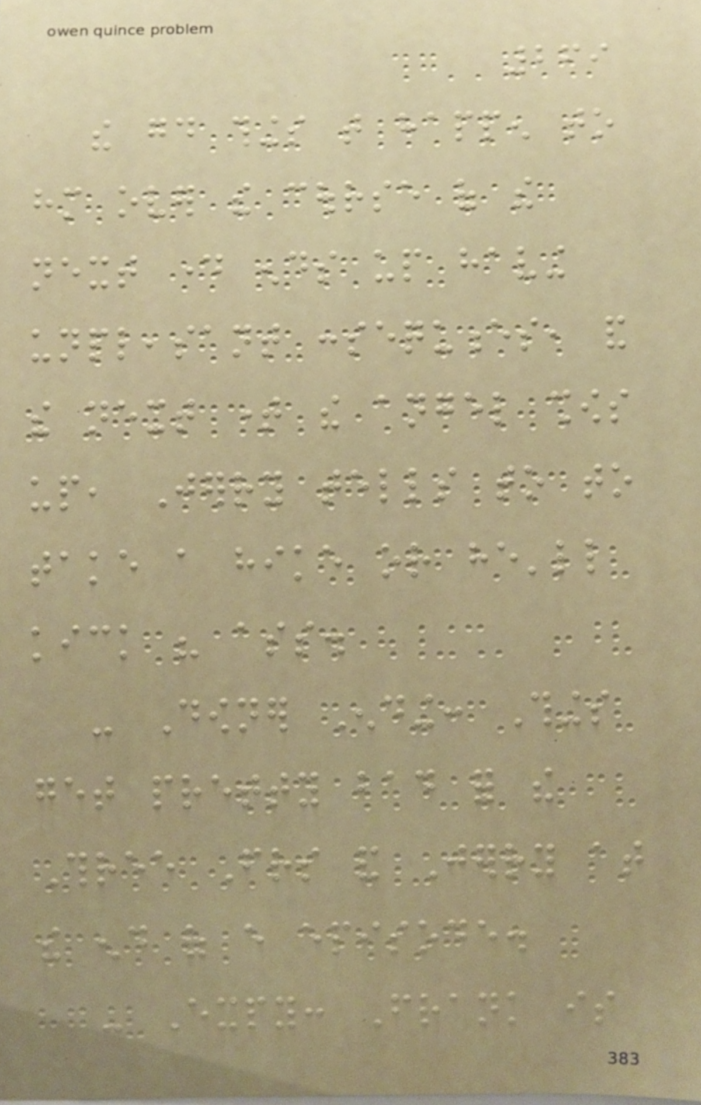269
the good things that happen to
him over the course of the
next day ends up having
unpleasant consequences, and
the next time the angel shows
up, Jerry tells to to
take a hike or he'll
kick his ass.
- Downer Ending: Things
get pretty bad for the
Three Friends and Jerry at
the end of every episode.
- Expy: Frank is
